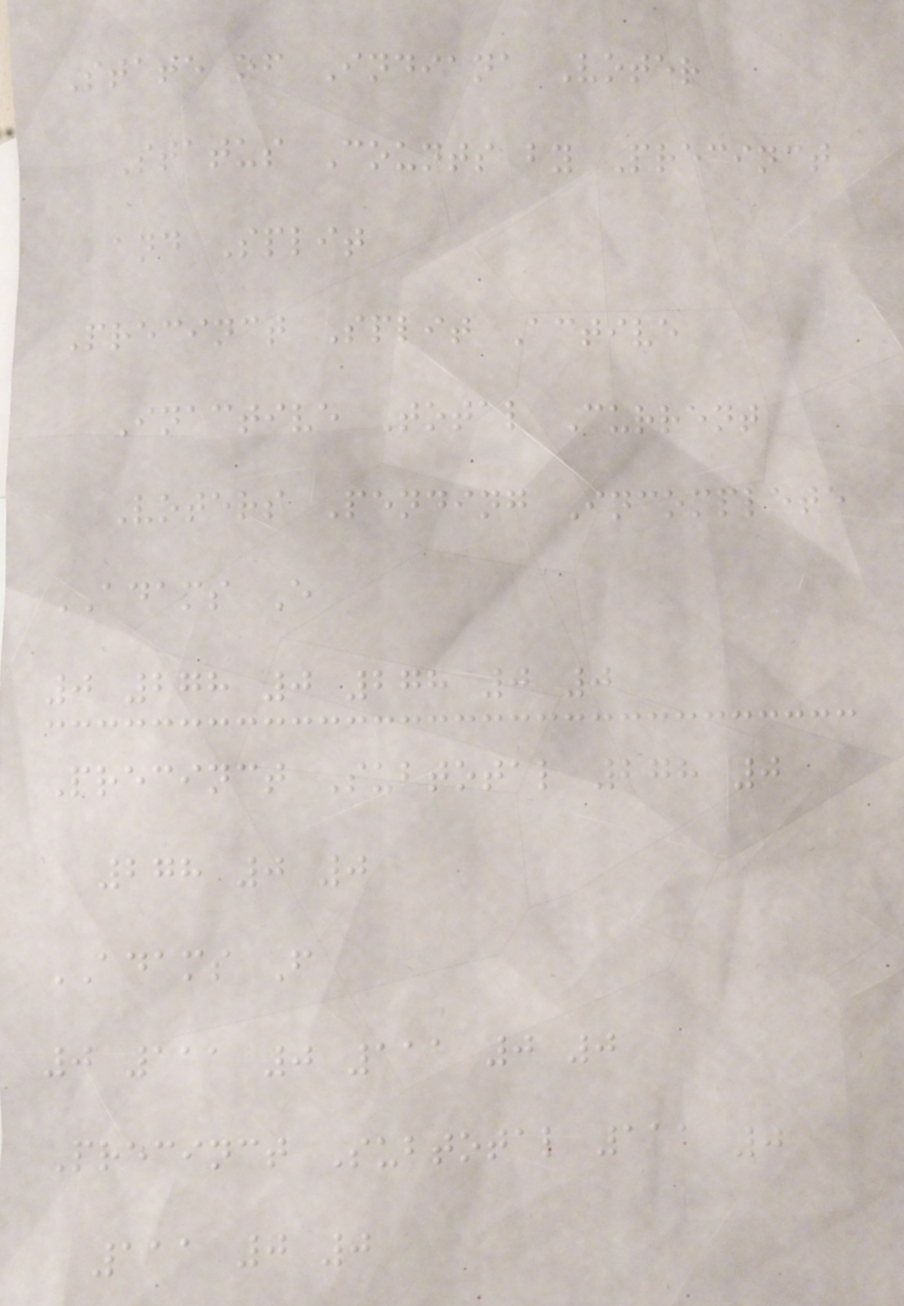State of Indiana Voter
Status Counts by Precinct
and Split
Precinct Split Active
Inactive Total Current
Voters Pending Incomplete
ADAMS E
0 278 0 278 0 0
Precinct Subtotal 278 0
278 0 0
ADAMS F
0 111 0 111 0 0
Precinct Subtotal 111 0
111 0 0
